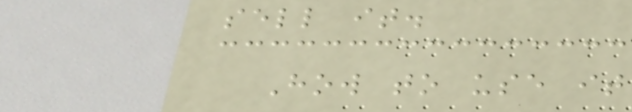sell it.
How to use it
